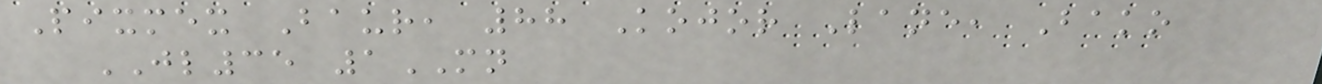Pixmex Baur, 88 Kojor Lane, Bako
JL35 1MN
